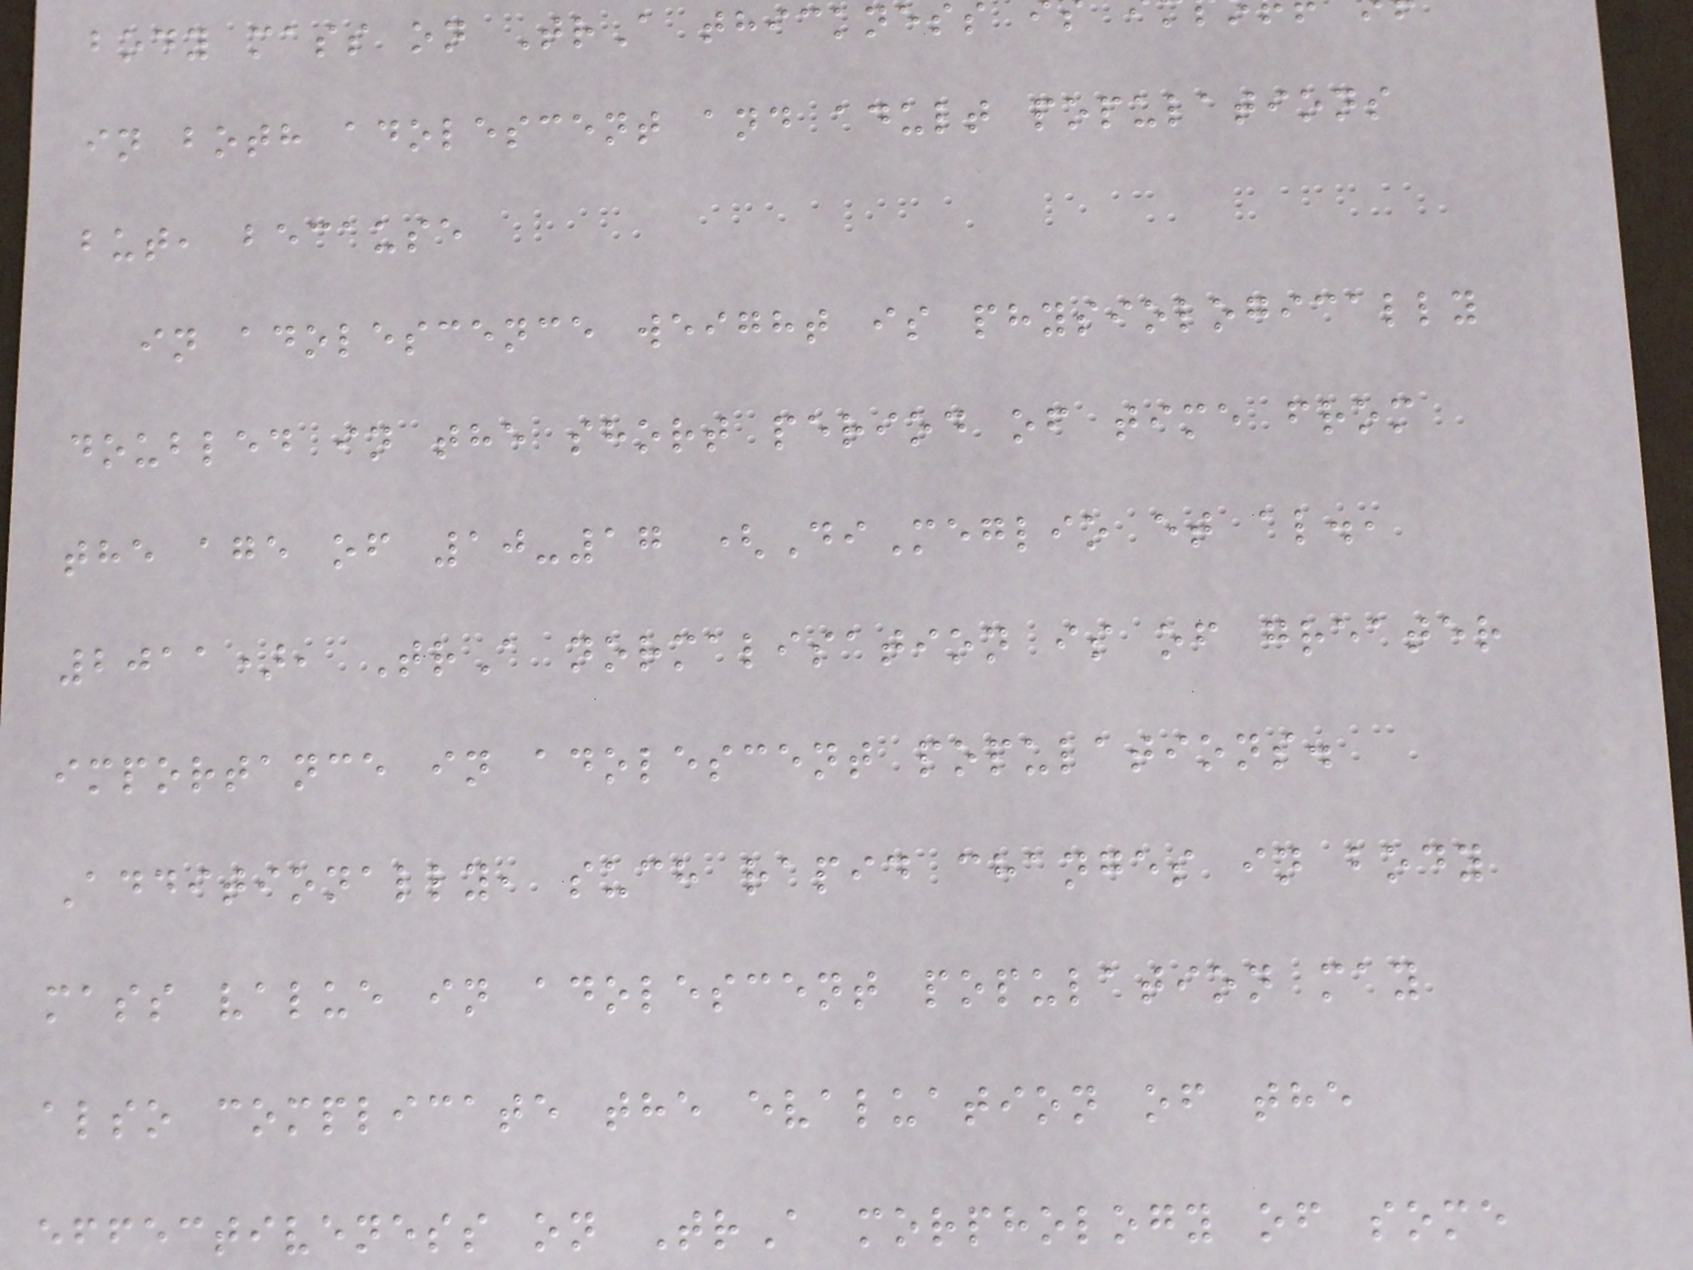body mass on TrA thickness
in both adolescent and adult populations
but, because
in adolescence weight is physiologically
doubled in the short period of time from
the age of 10-17 (DiMeglio et al.,
2011), TrA normalisation is of greater
importance in adolescent populations.
Additionally, such rapid changes in body
mass value in adolescent population may
also complicate the evaluation of the
effectiveness on TrA morphology of some
